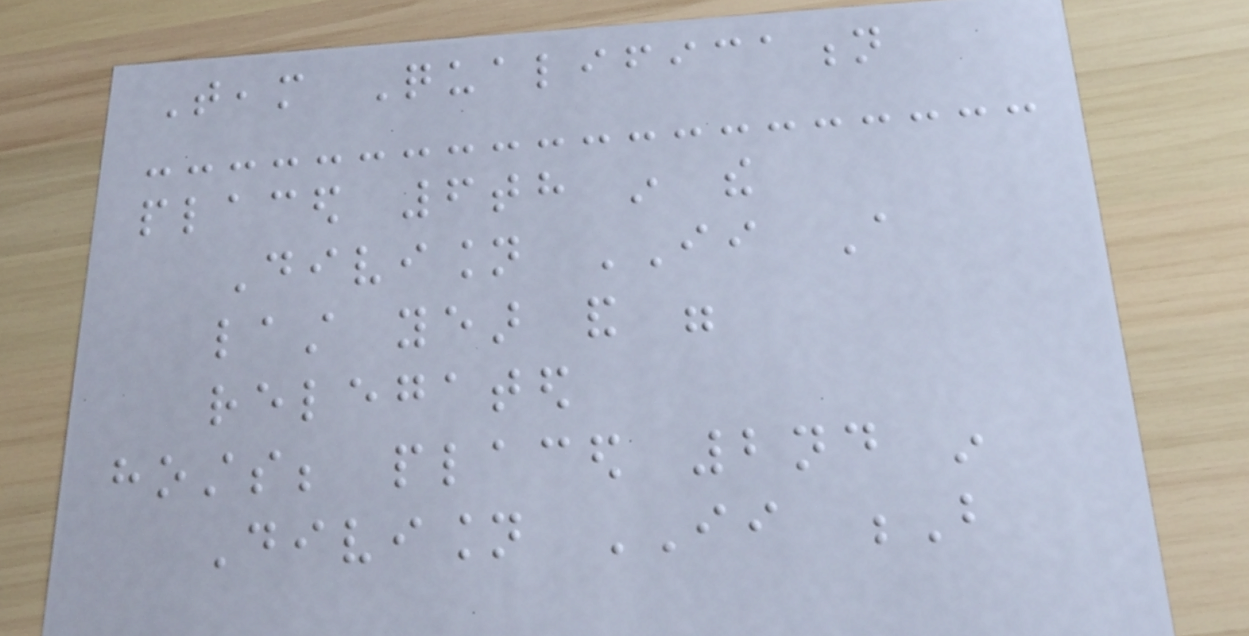Team Qualification
placed 6th in the
Division II A
last year and were
relegated
hosts; placed 2nd in
Division II B
